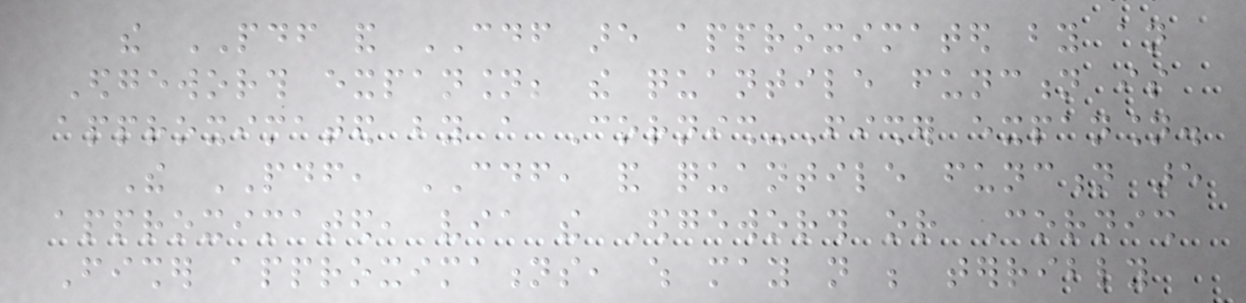the PDF and CDF are approximated by an
Edgeworth expansion; the quantile function is
approximated by a Cornish-Fisher expansion.
The PDF, CDF, and quantile function are
approximated, via the Edgeworth or Cornish
Fisher approximations, which may not be terribly
